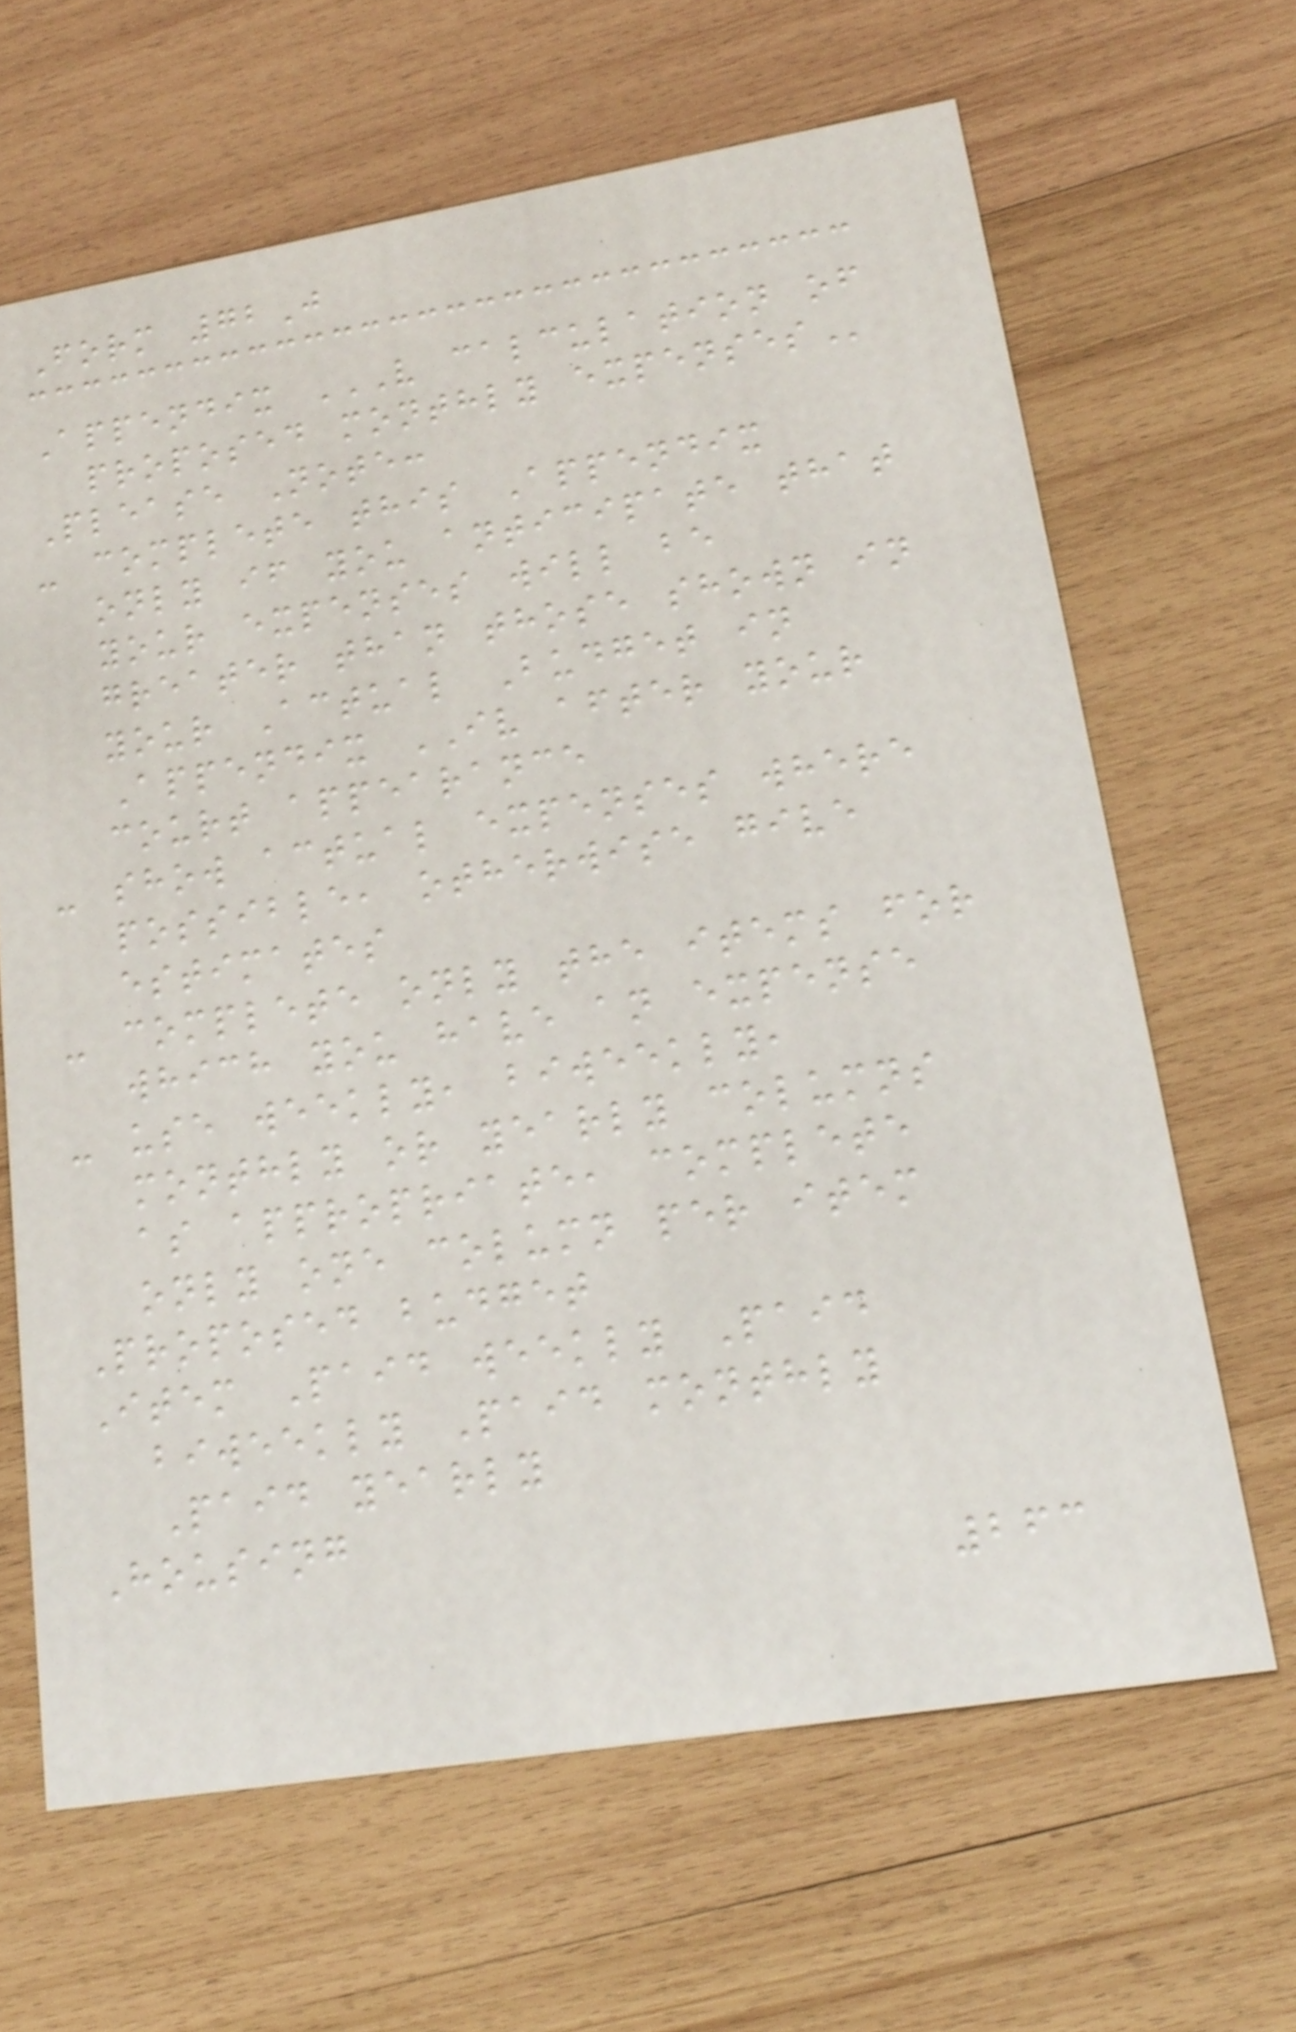Form 72J
Appendix V CALCULATION OF
PROPOSED MONTHLY EXPENSES
Please Note:
- complete this Appendix
only if you anticipate that
your expenses will be
greater than those shown in
your Actual Budget in
Appendix IV after your
court appearance
- show actual expenses where
possible, otherwise give
estimates
- complete only the items for
which you have an expense
- use weekly, biweekly,
monthly or yearly columns
as appropriate, complete
only one column per item
Proposed budget
Item Paid weekly Paid
biweekly Paid monthly
Paid yearly
Housing
263
